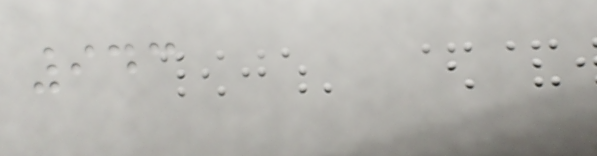943
